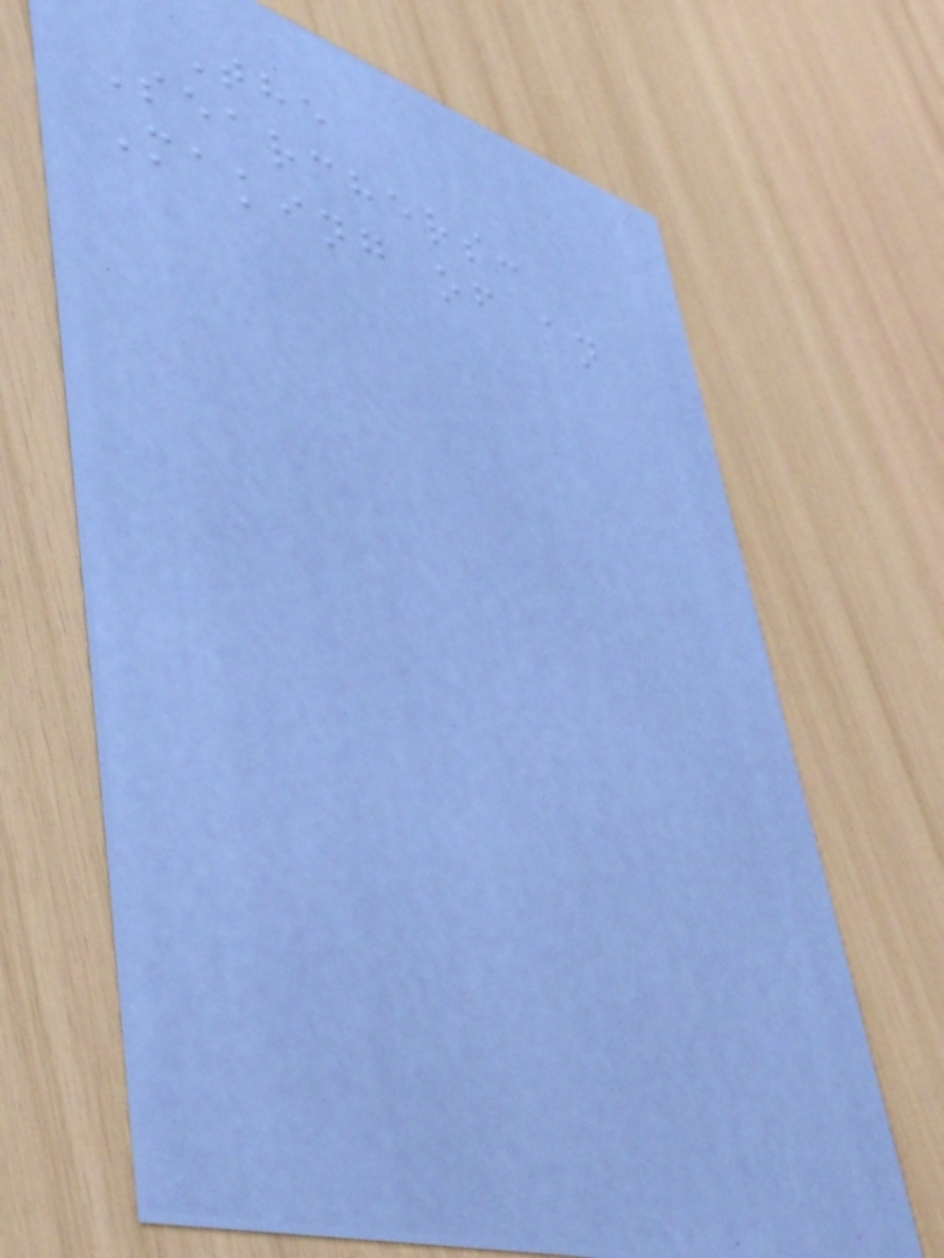The
Searchers:
Making of an
